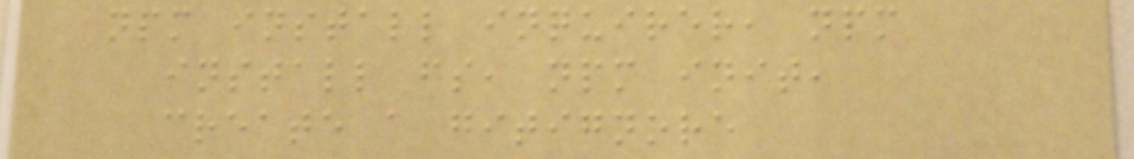npm install inquirer, npm
install fs, npm init,
create a gitignore
